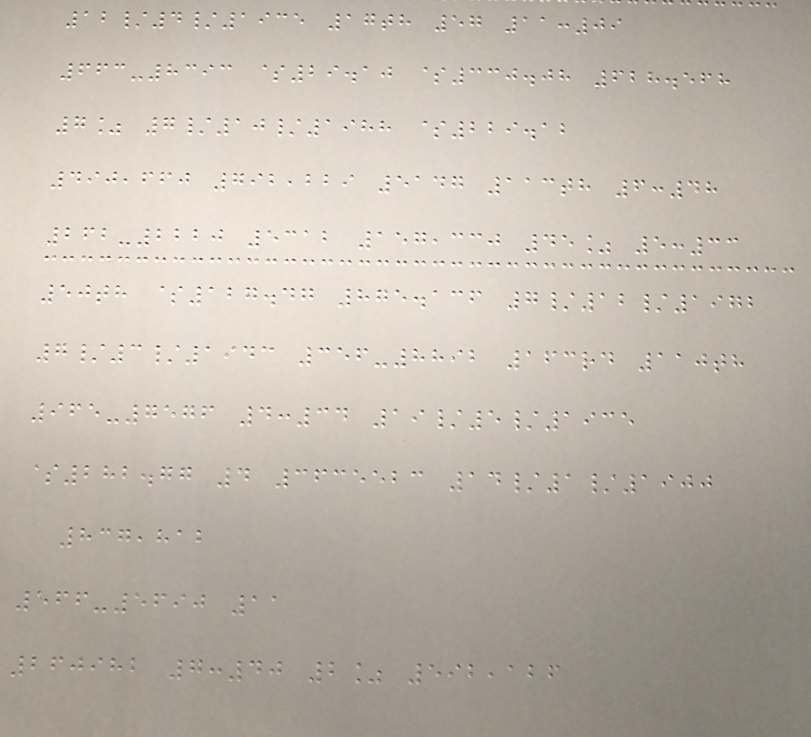12/4/1935 17th 57 11:09
663-8393 $29.10 $330.08 628.568
7% 7/10/1988 $229.12
490,660 792,229 5147 113th 6:48
262-2220 5312 157,330 45% 5:33
50th $127.47 875.136 7/12/1972
7/3/1943 356-8892 163rd 110th
965-7576 4:34 19/5/1935
$282.77 4 3635523 14/1/1900
837,812
566-5690 11
260982 7:40 2% 592,126
